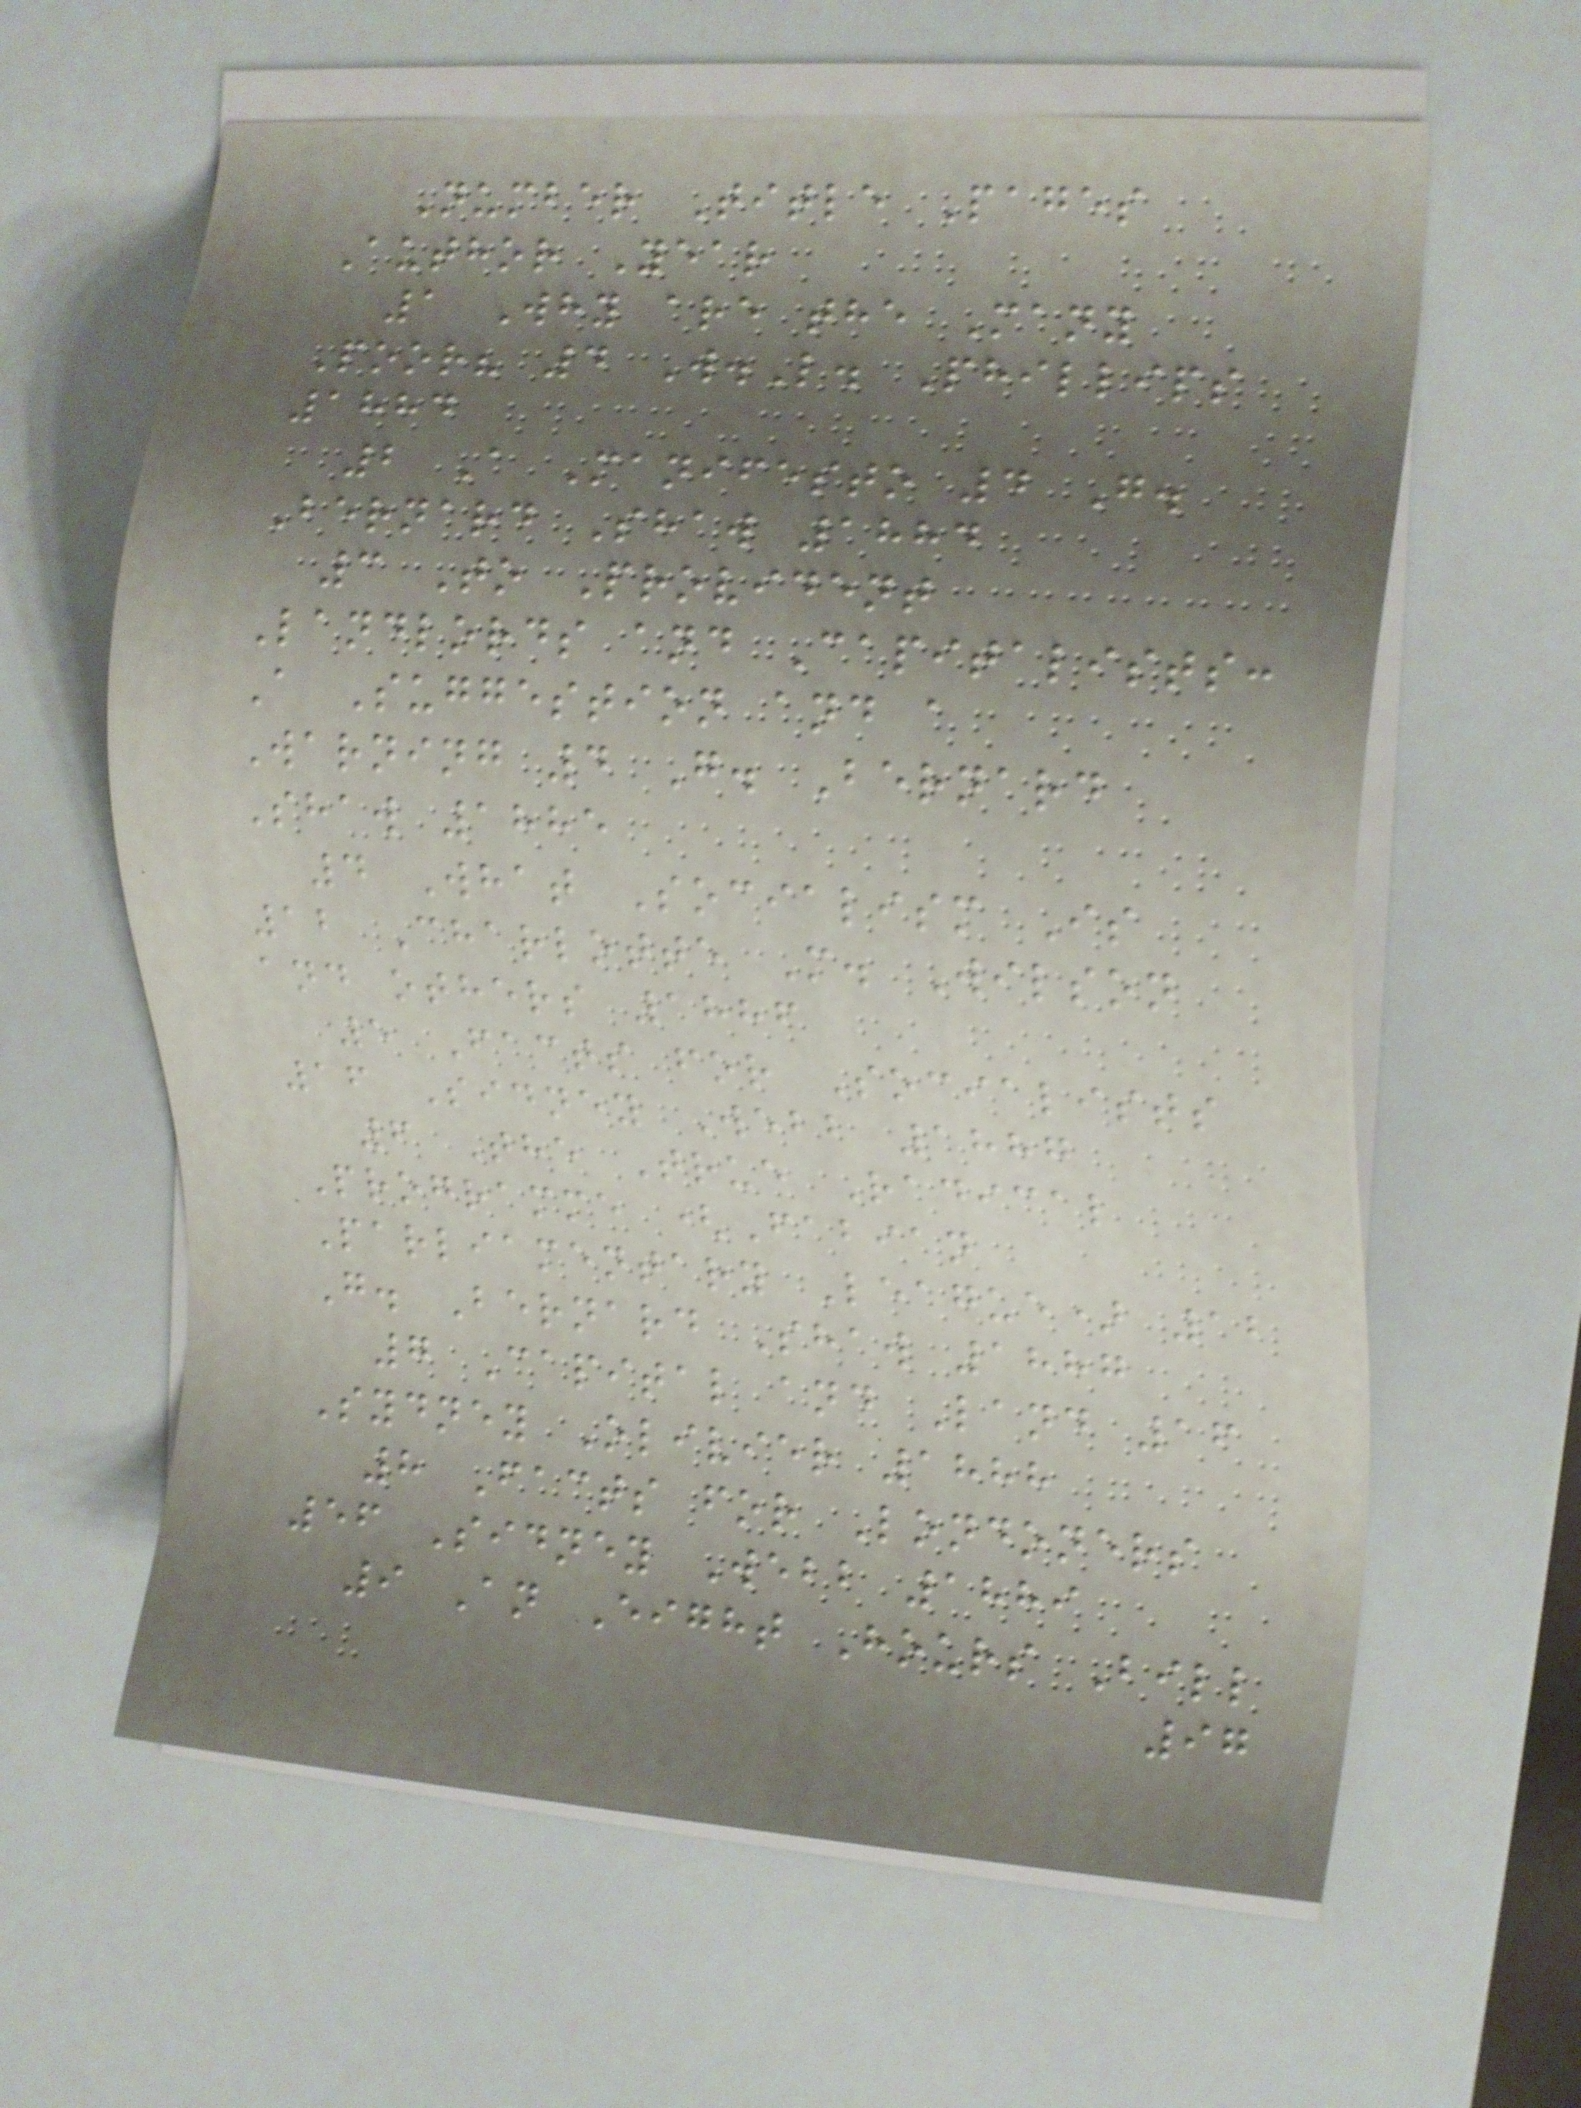Number Title Pages
Author Year
1 Why are the Many
Poor? 4 W.L. Phillips
1884
2 A Manifesto 4 G.
Bernard Shaw 1884
3 To Provident
Landlords and Capitalists:
A Suggestion and a
Warning 4 G. Bernard
Shaw 1885
4 What Socialism Is
12 Charlotte M. Wilson
and others 1886
5 Facts for Socialists
16 Sidney Webb 1887
6 The True Radical
Programme (Fabian
Parliamentary League) 12
G. Bernard Shaw 1887
7 Capital and Land 16
Sydney Olivier 1888
8 Facts for Londoners
56 Sidney Webb 1889
9 An Eight Hours Bill
97
